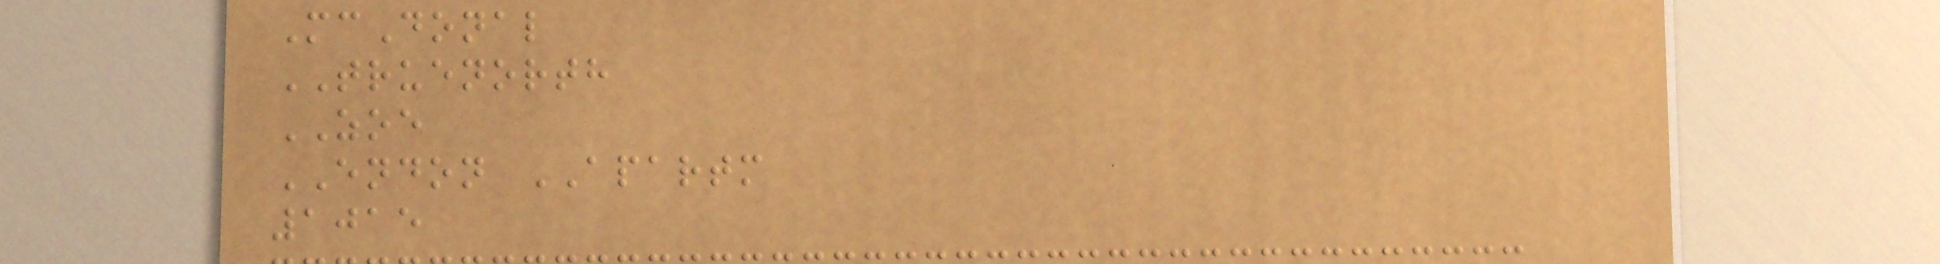McDonal
TRUENORTH
ZOE
ENDON APARTM
1015
